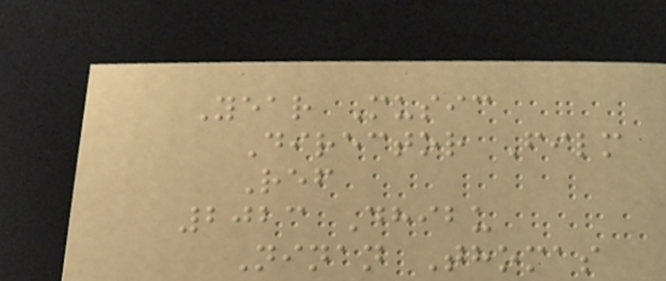Year Music
Director Film
Ref
2023 Dhibu
Ninan Thomas
